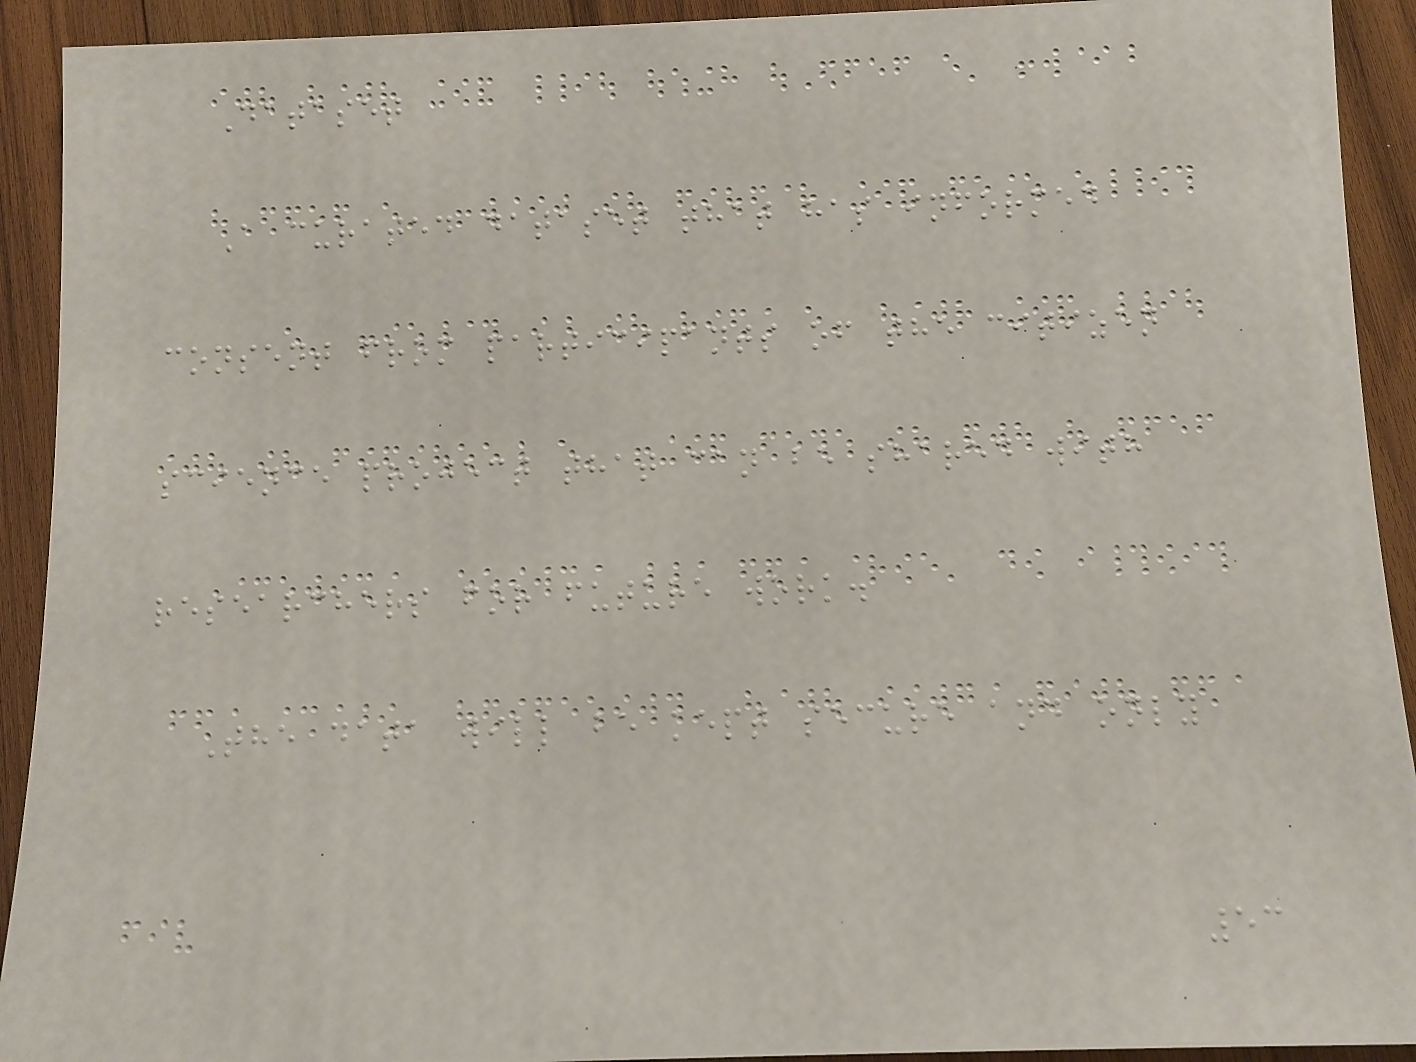Dataset
A curated dataset that has informed
consent from participants of the citizen
science project that can be shared with
researchers for future work.
The data will be kept secure and only
53
